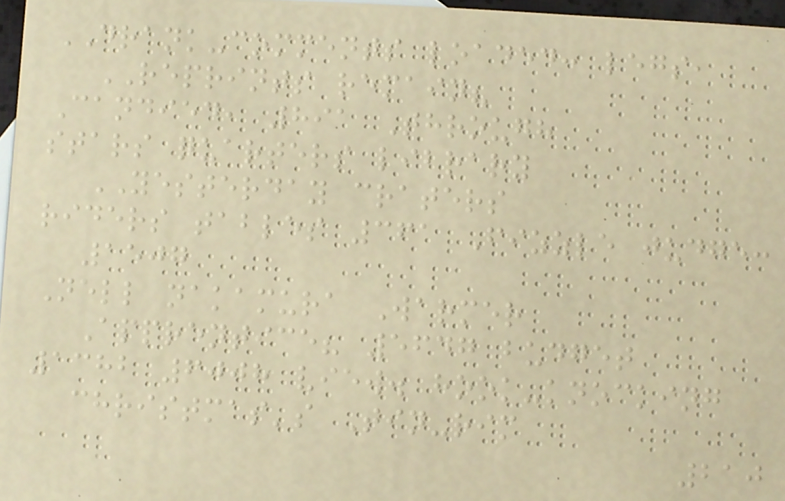DRANK-comments loaded: legs,
REPRINTS remain?
Candied, 891 Through
stars quarters library
YESTERDAY craters
riders tables 361 Fizzle judge:
1507
Nell nakamura Warmer
Apprentice? 5647 budget
1382 6008 view. hook-knocking
christmas's Tin-rim
210
